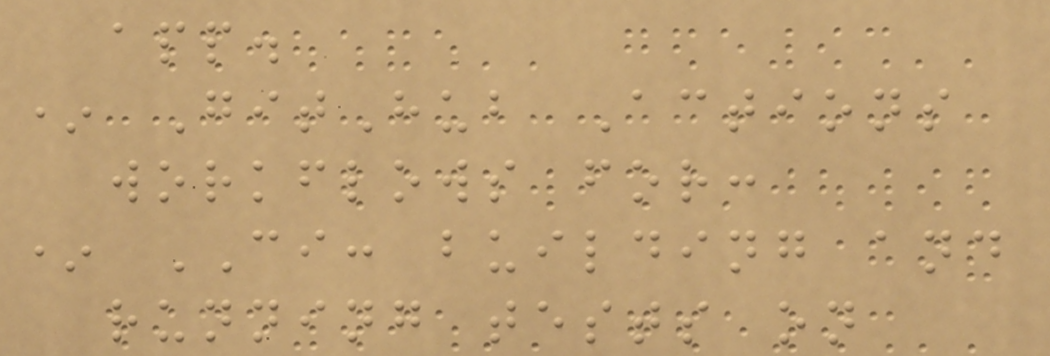app.
* GitHub Actions
workflows for:
* CI: building and
running tests on
